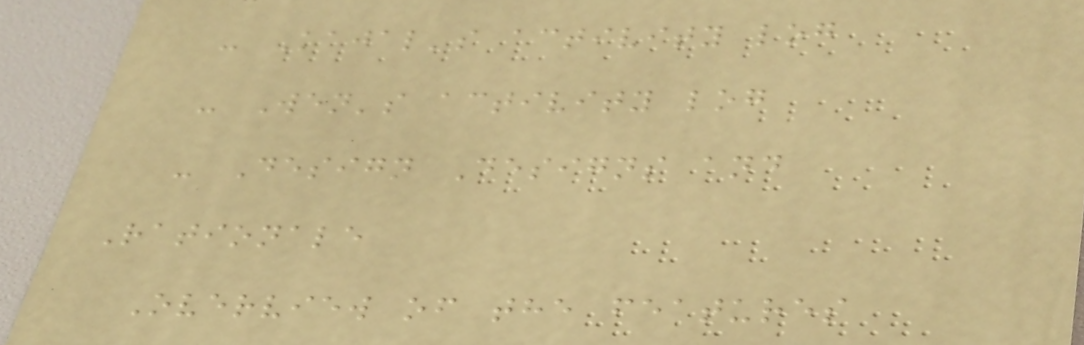- Kajal's activity log
- Wen's activity log
- Design Designs and
Rationale
Overview of the features
